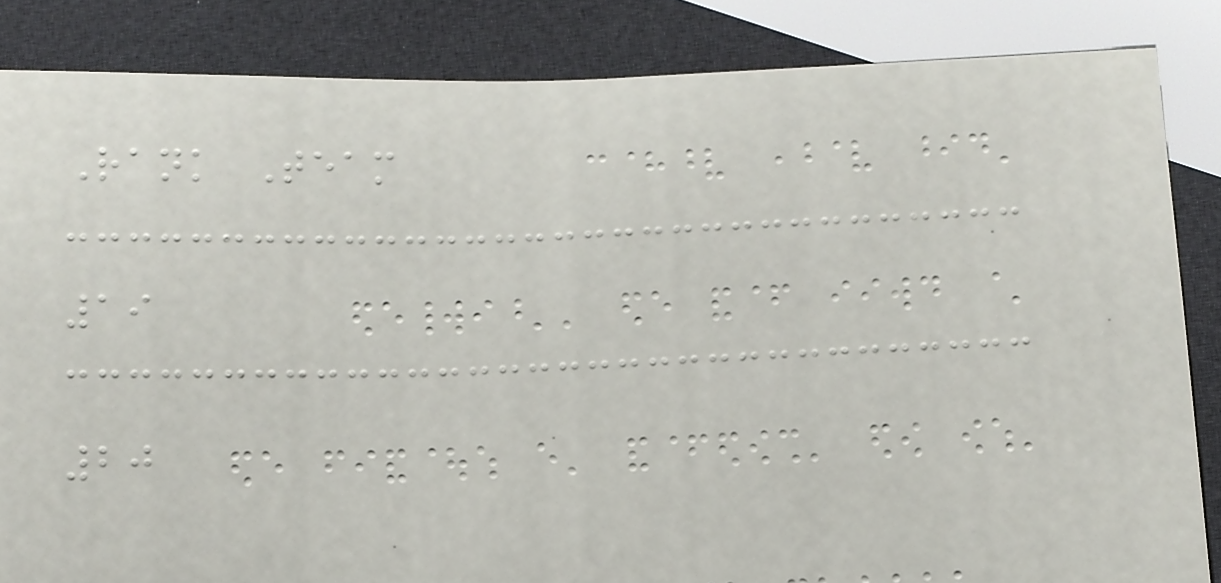Rank Team
19
20
